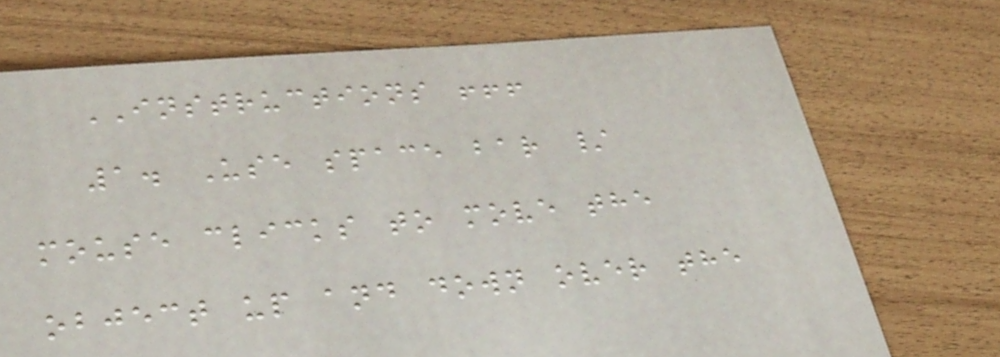INSTRUCTIONS !!!
1. Use space bar /
mouse clicks to move the
object up and down over the
